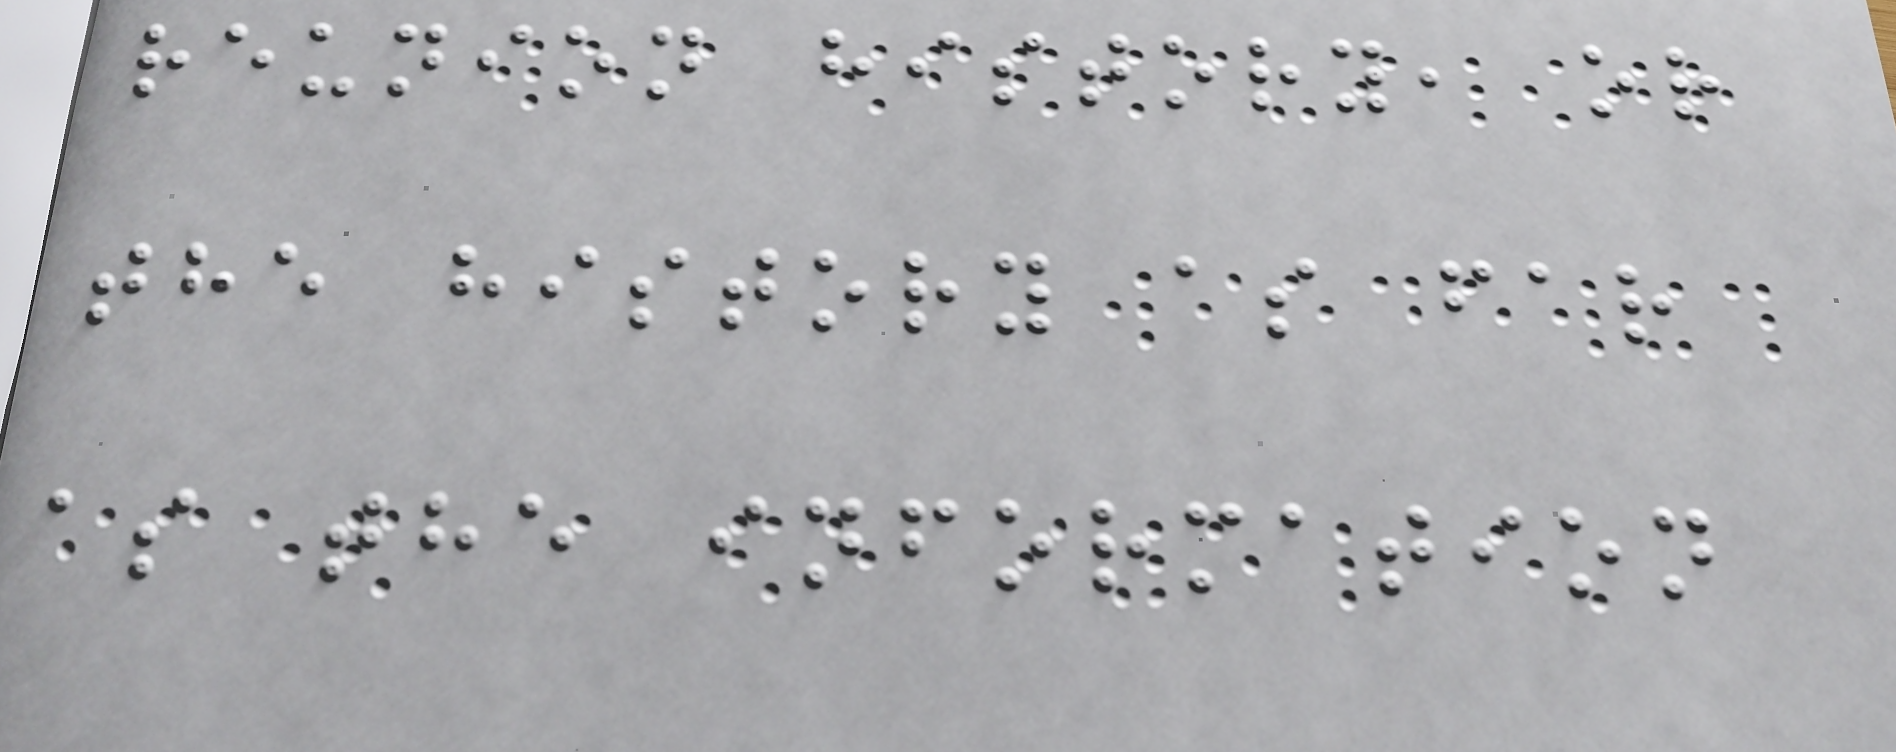reunion history, or
the history as far
as the information
